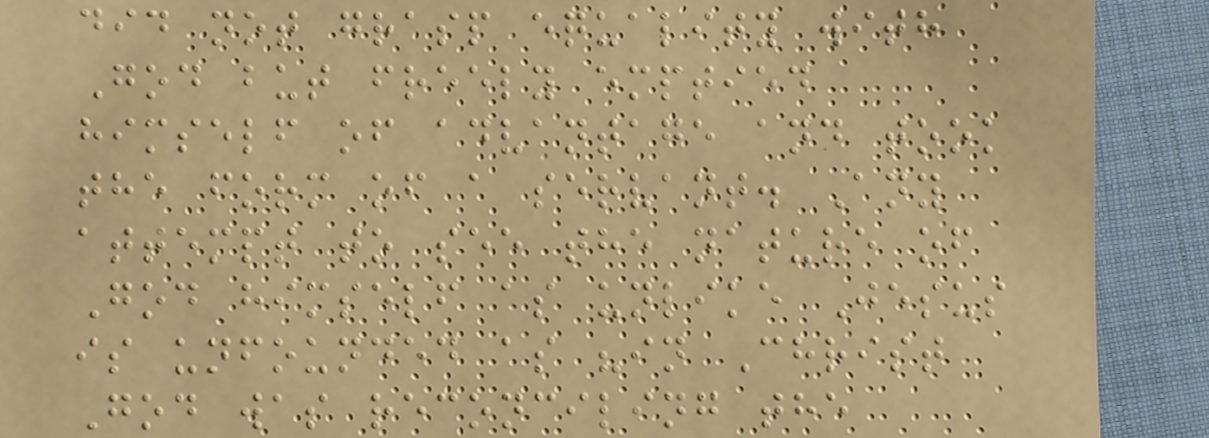did not grasp equality with
God but freely emptied
himself of advantage and took
the form of a servant. Any
attempt to see the nature of
God himself as unlike Jesus
is unfounded as "in Christ
God was reconciling the
